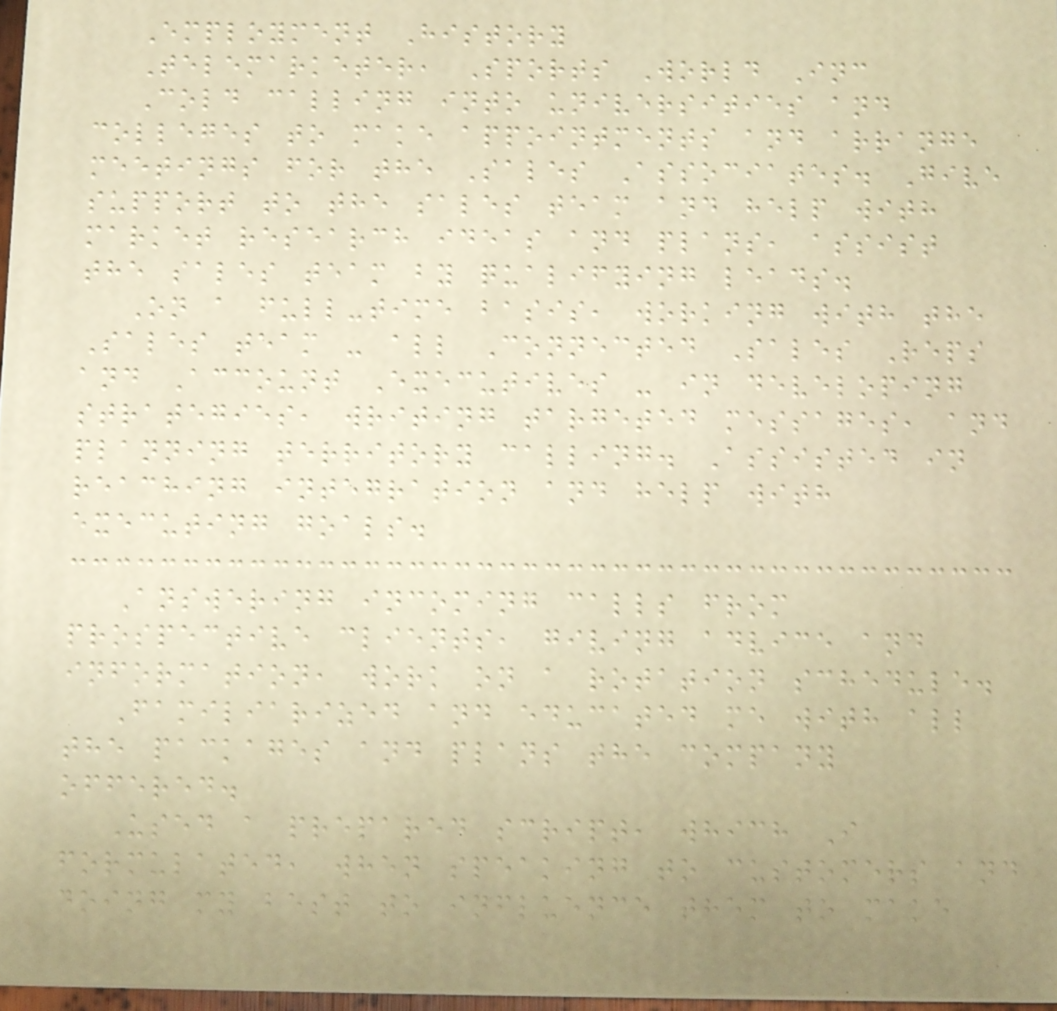Employment History
Telemarketer, Sports World Inc
Cold calling into universities and
colleges to make appointments and arrange
meetings for the Sales Associates. Give
support to the sales team and help with
market research ideas and plans, assist
the sales team by qualifying leads.
On a full-time basis, working with the
Sales team - all Connected Sales Reps
and Account Executives - in developing
strategies, writing targeted messages, and
planning territory calling. Assisted in
reaching integration and help with
executing goals.
Answering incoming calls from
prospective clients, giving advice and
information, work on a rotation schedule.
Familiarized and educated me with all
the packages and plans the company
offered.
Used a prepared script, which I
formulated, when speaking to customers and
doing my best to influence them to make
